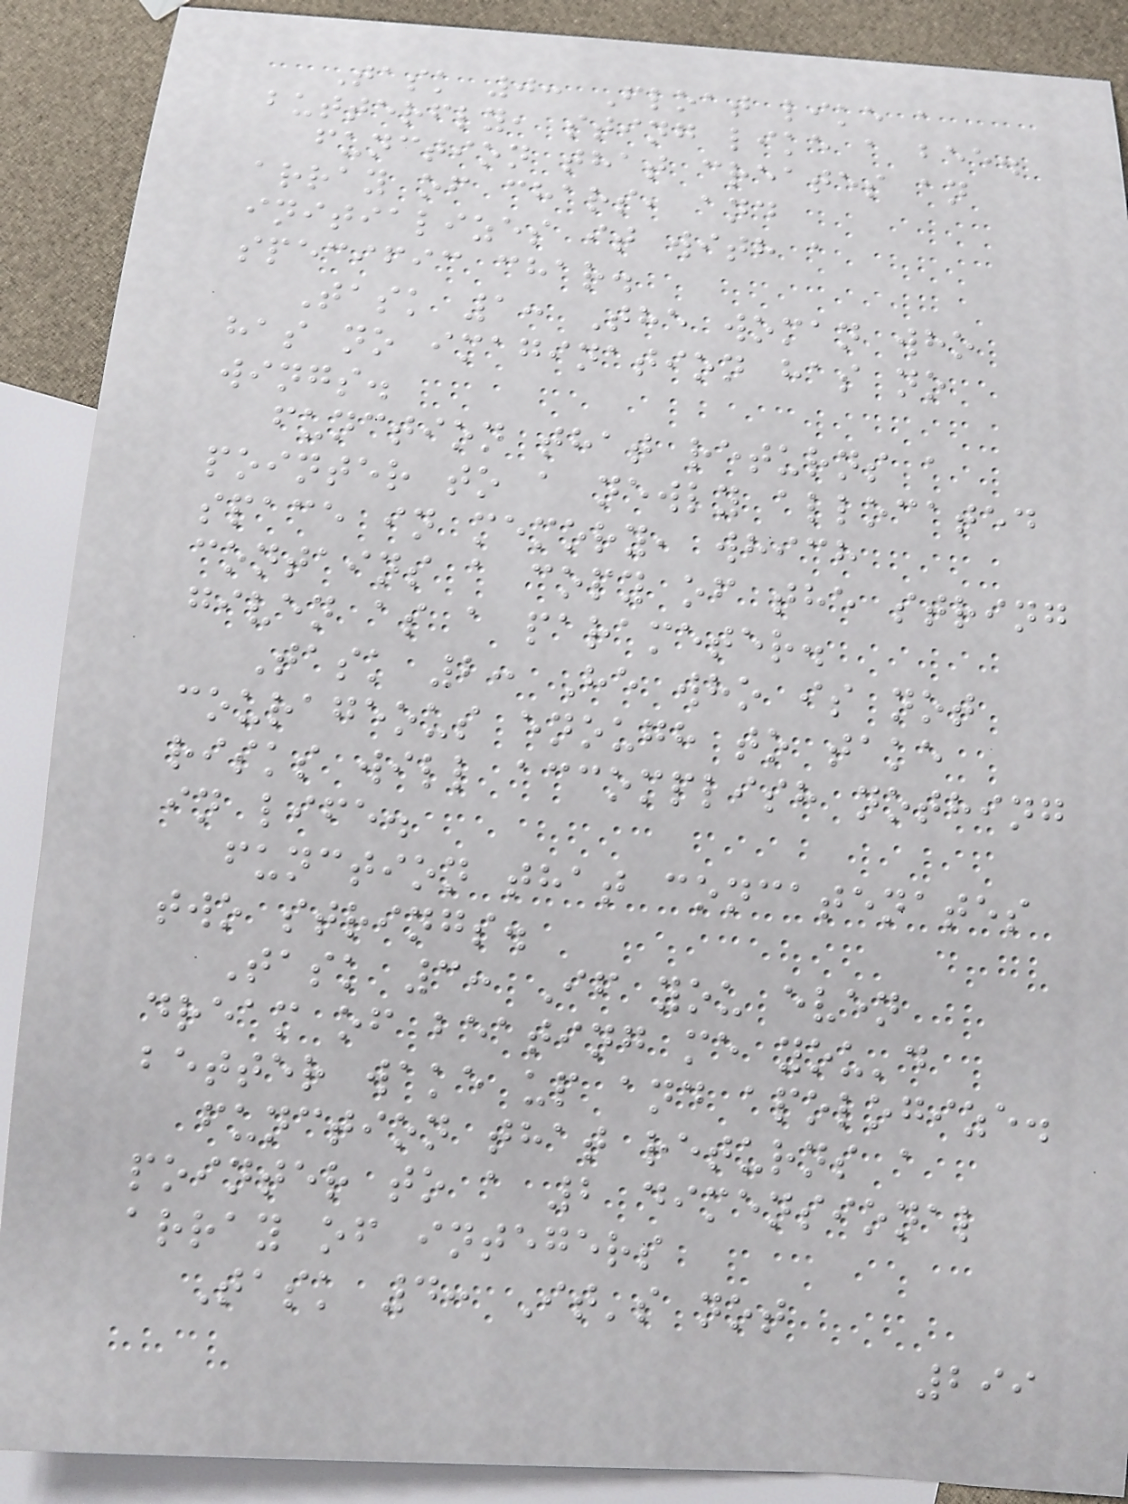Task 0: Float like a
butterfly, sting like a bee.
function that creates an
array of chars, and
initializes it with a
specific char.
Task 1: The woman who
has no imagination has no
wings.
function that returns a
pointer to a newly allocated
space in memory, which
contains a copy of the string
given as a parameter.
Task 2: He who is not
courageous enough to take
risks will accomplish nothing
in life.
function that concatenates
two strings.
Task 3: If you even
dream of beating me you'd
better wake up and apologize.
function that returns a
pointer to a 2 dimensional
array of integers
Task 4: It's not
299
